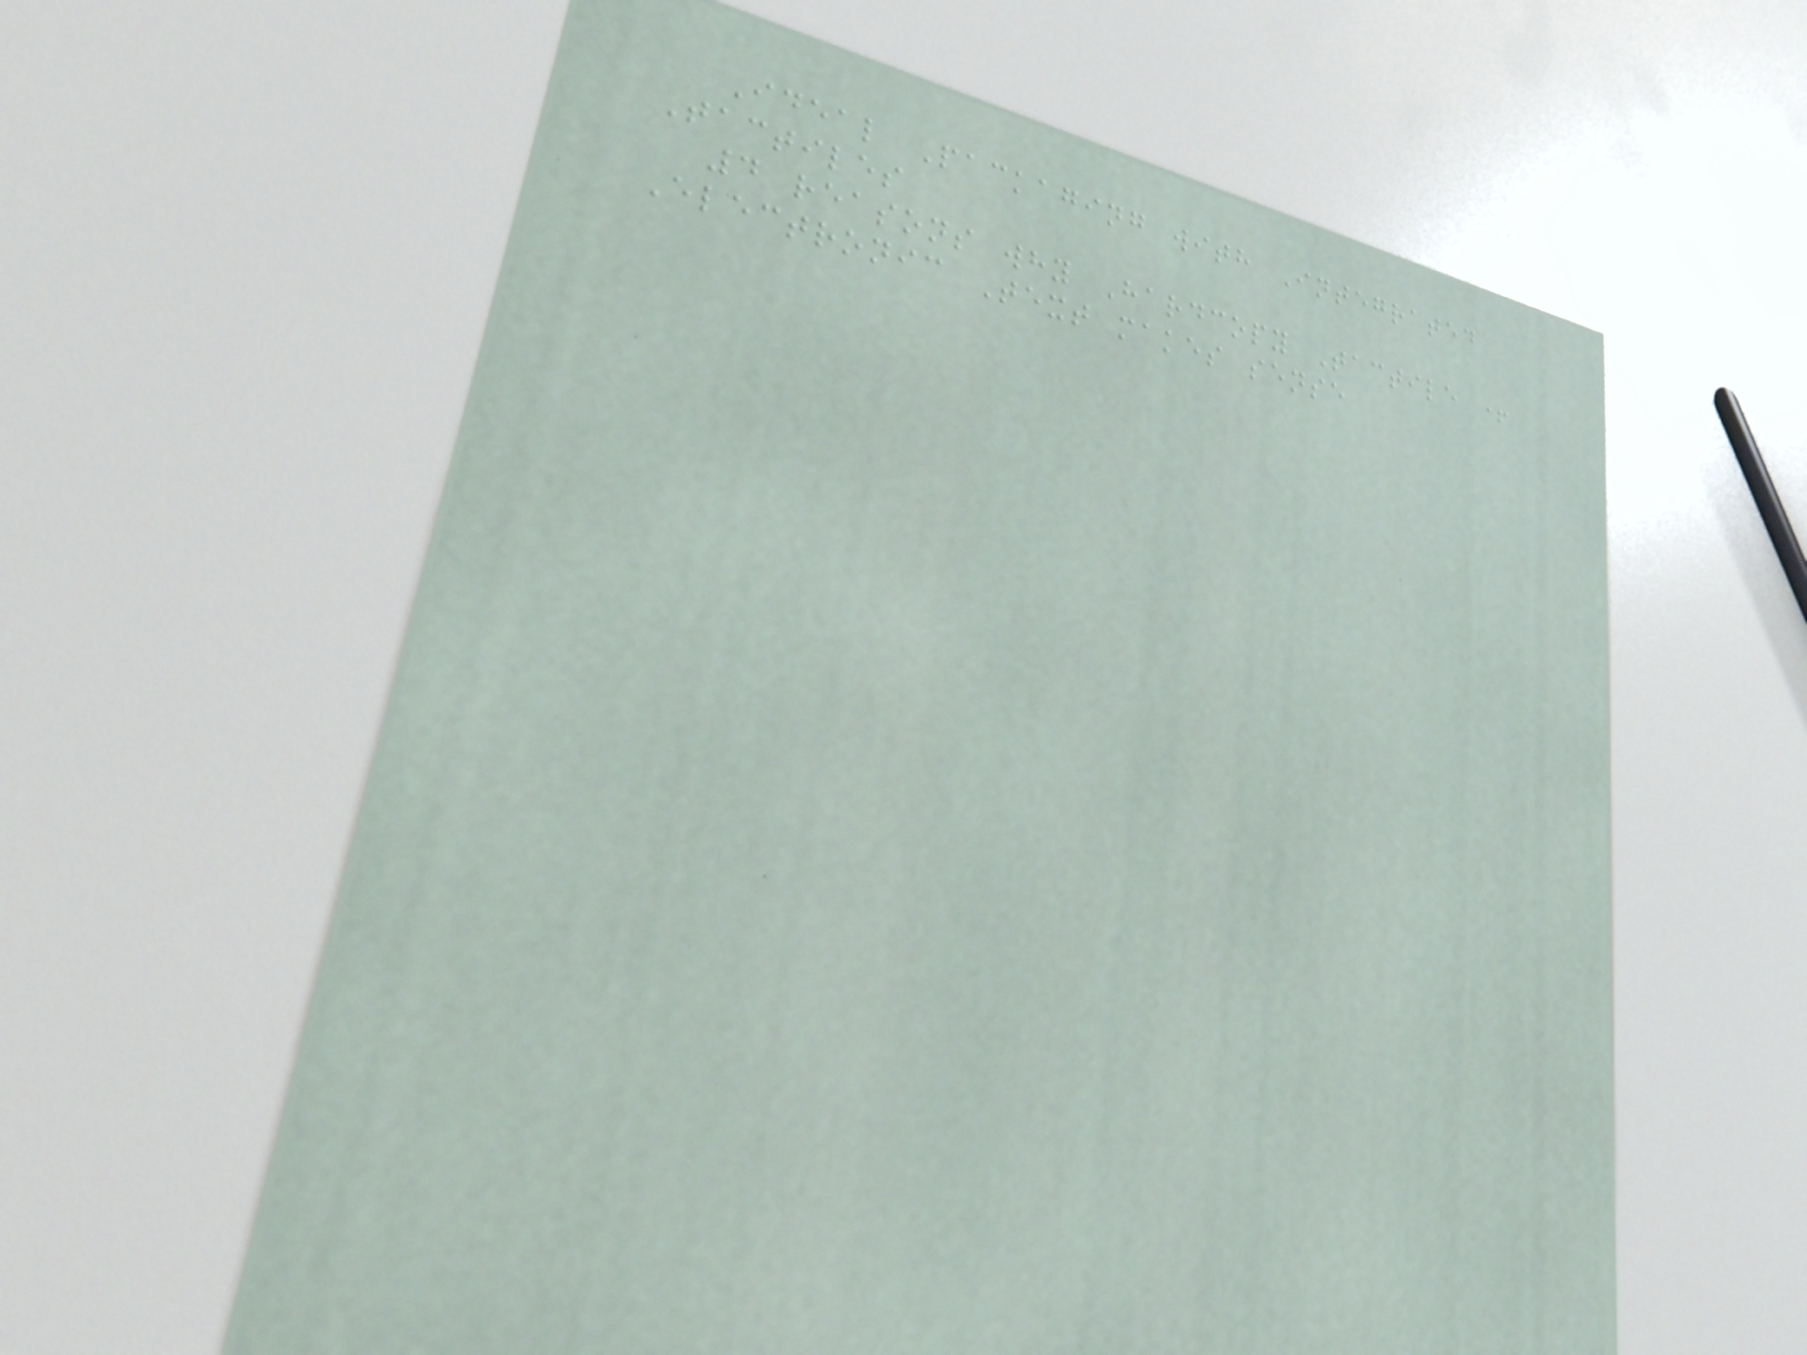Ideal Packaging with Integrated
Tactiles
4 reasons why Hardcopy Tactile +
Electronic Text makes sense
